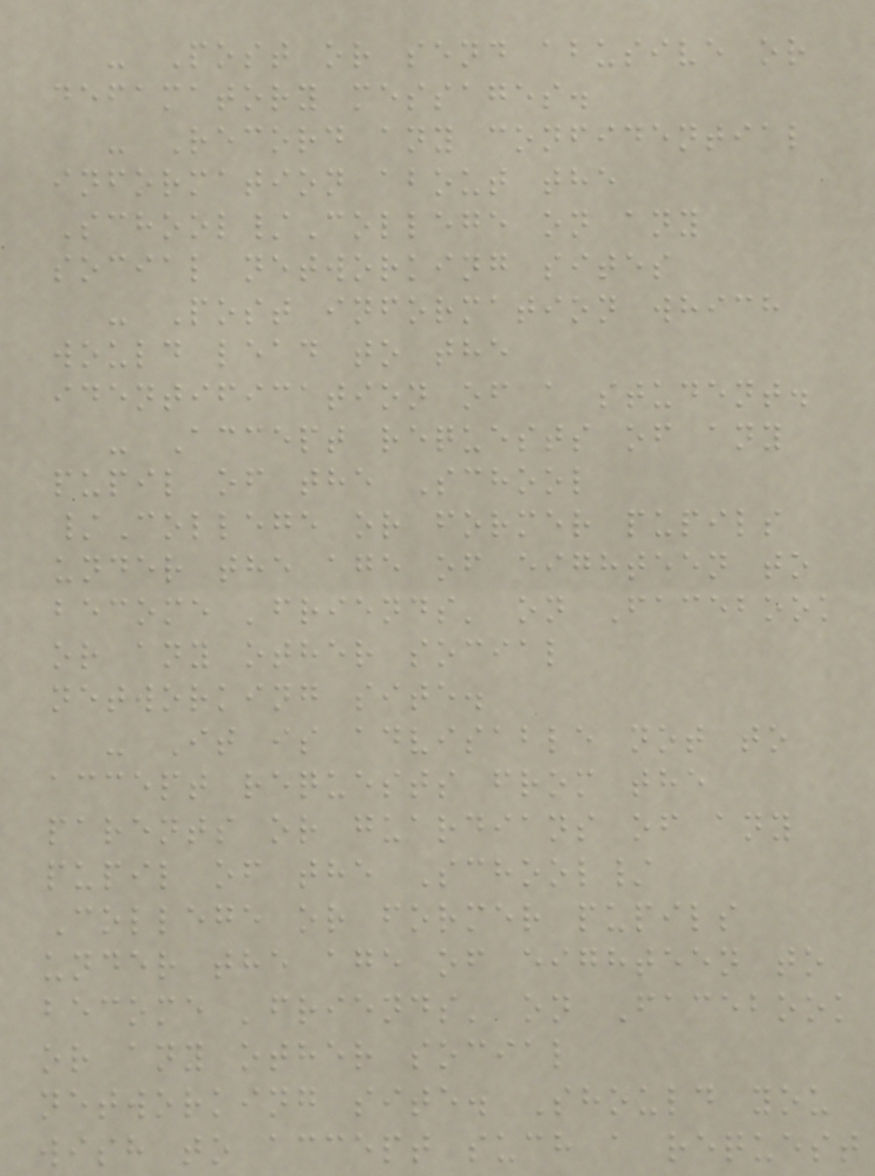- Post or send abusive or
defamatory messages.
- Record any confidential
information about the
School/College on any
social networking sites
- Post information which
would lead to the
identification of a student.
- Accept requests of any
pupil of the School
/College or former pupils
under the age of eighteen to
become 'friends' on Facebook
or any other social
networking site.
- It is advisable not to
accept requests from the
parents or guardians of any
pupil of the School/
College or former pupils
under the age of eighteen to
become 'friends' on Facebook
or any other social
networking site. Should you
wish to accept such a request
